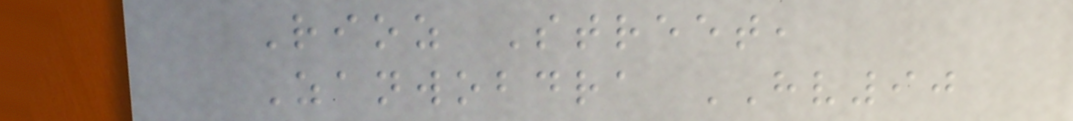Rioz Street,
Zanwobdra HV90
